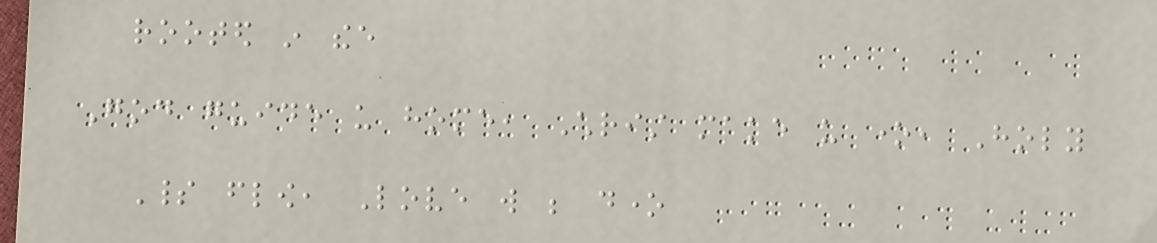rooted in thee
God guide us home, Christ make us one, Holy
Spirit flow, Love will be done
